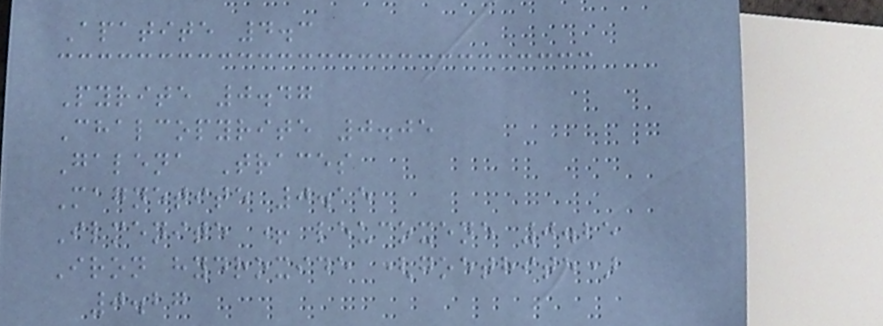Apatite 4.3
Pyrite 0.47
Chalcopyrite 0.05
Galena Traces
Magnetite 0.15
Ilmenite + leucoxene 0.25
Iron hydroxide (goethite)
0.27
